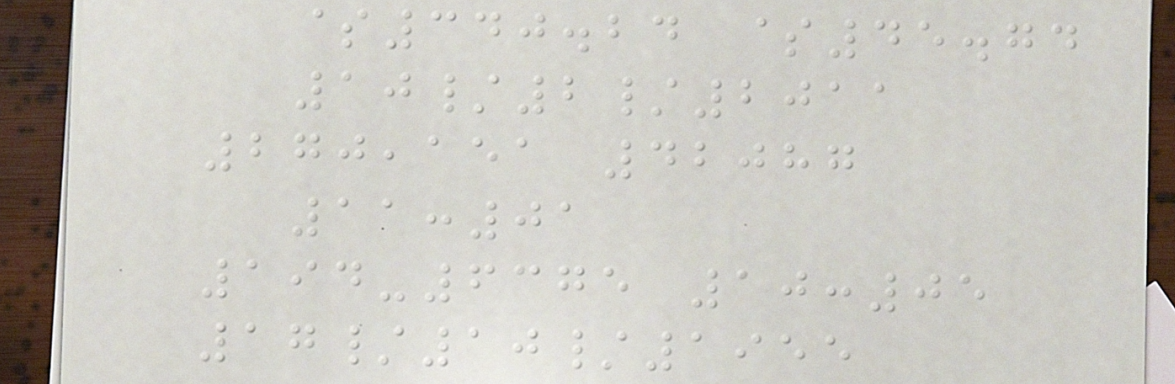$340.24 $45.74
10/2/2011
270,151 42087
11:01
194-6375 10:05
17/10/1955
